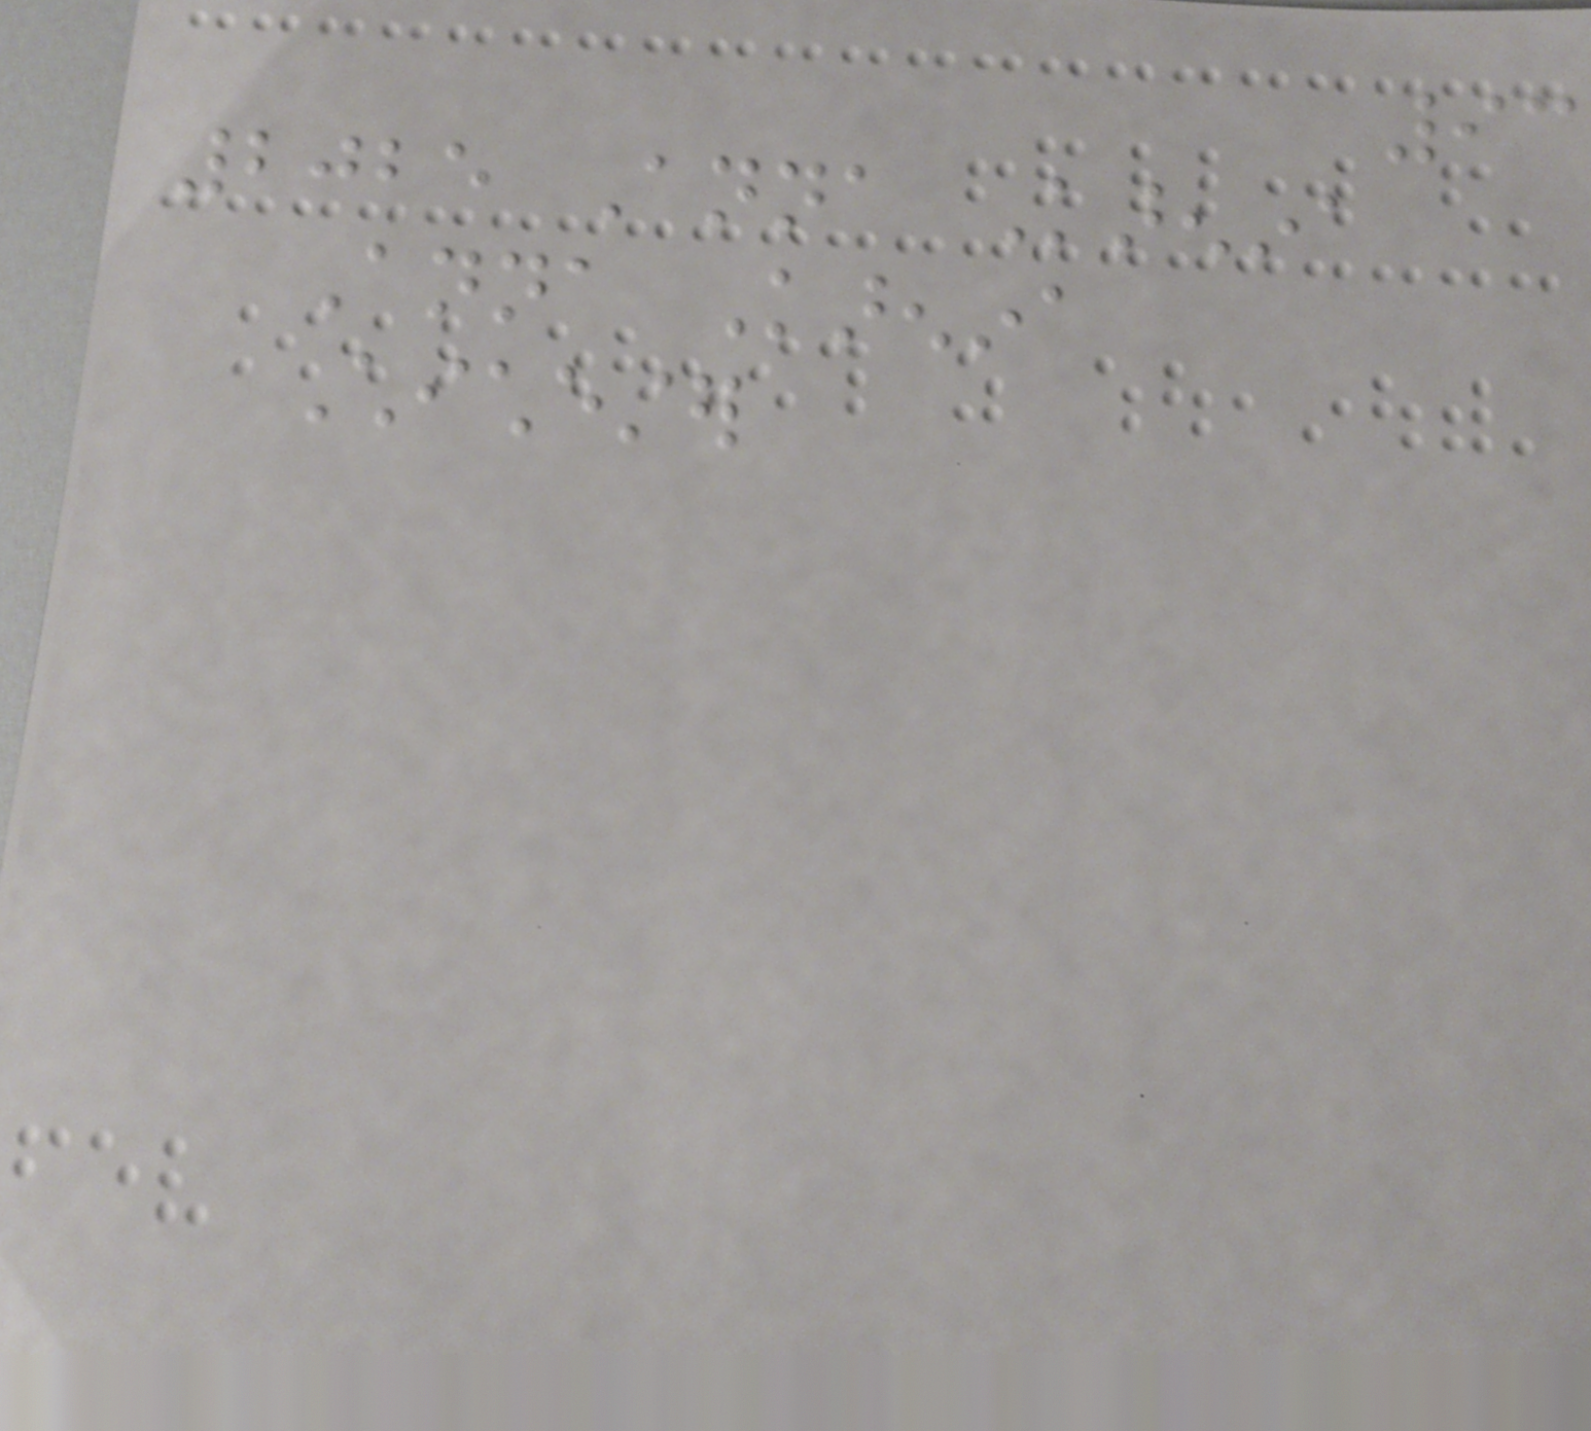93
2025 Anna Karenina
Anna Karenina
Chichester
